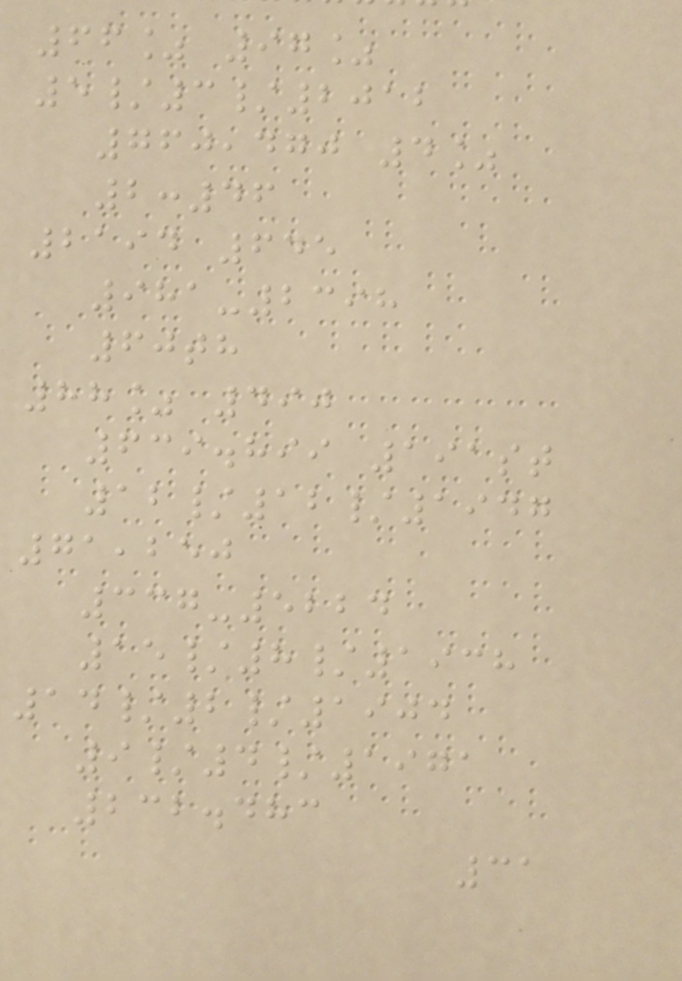66% 97%
5/3/2012
760,470 4%
2:46
2194 645
981-2398
60th
88% 490
639.899 191st
12/12/1947
71,250
337-5224
15/8/1938
14/2/1904
9/4/1971
232.483
31
